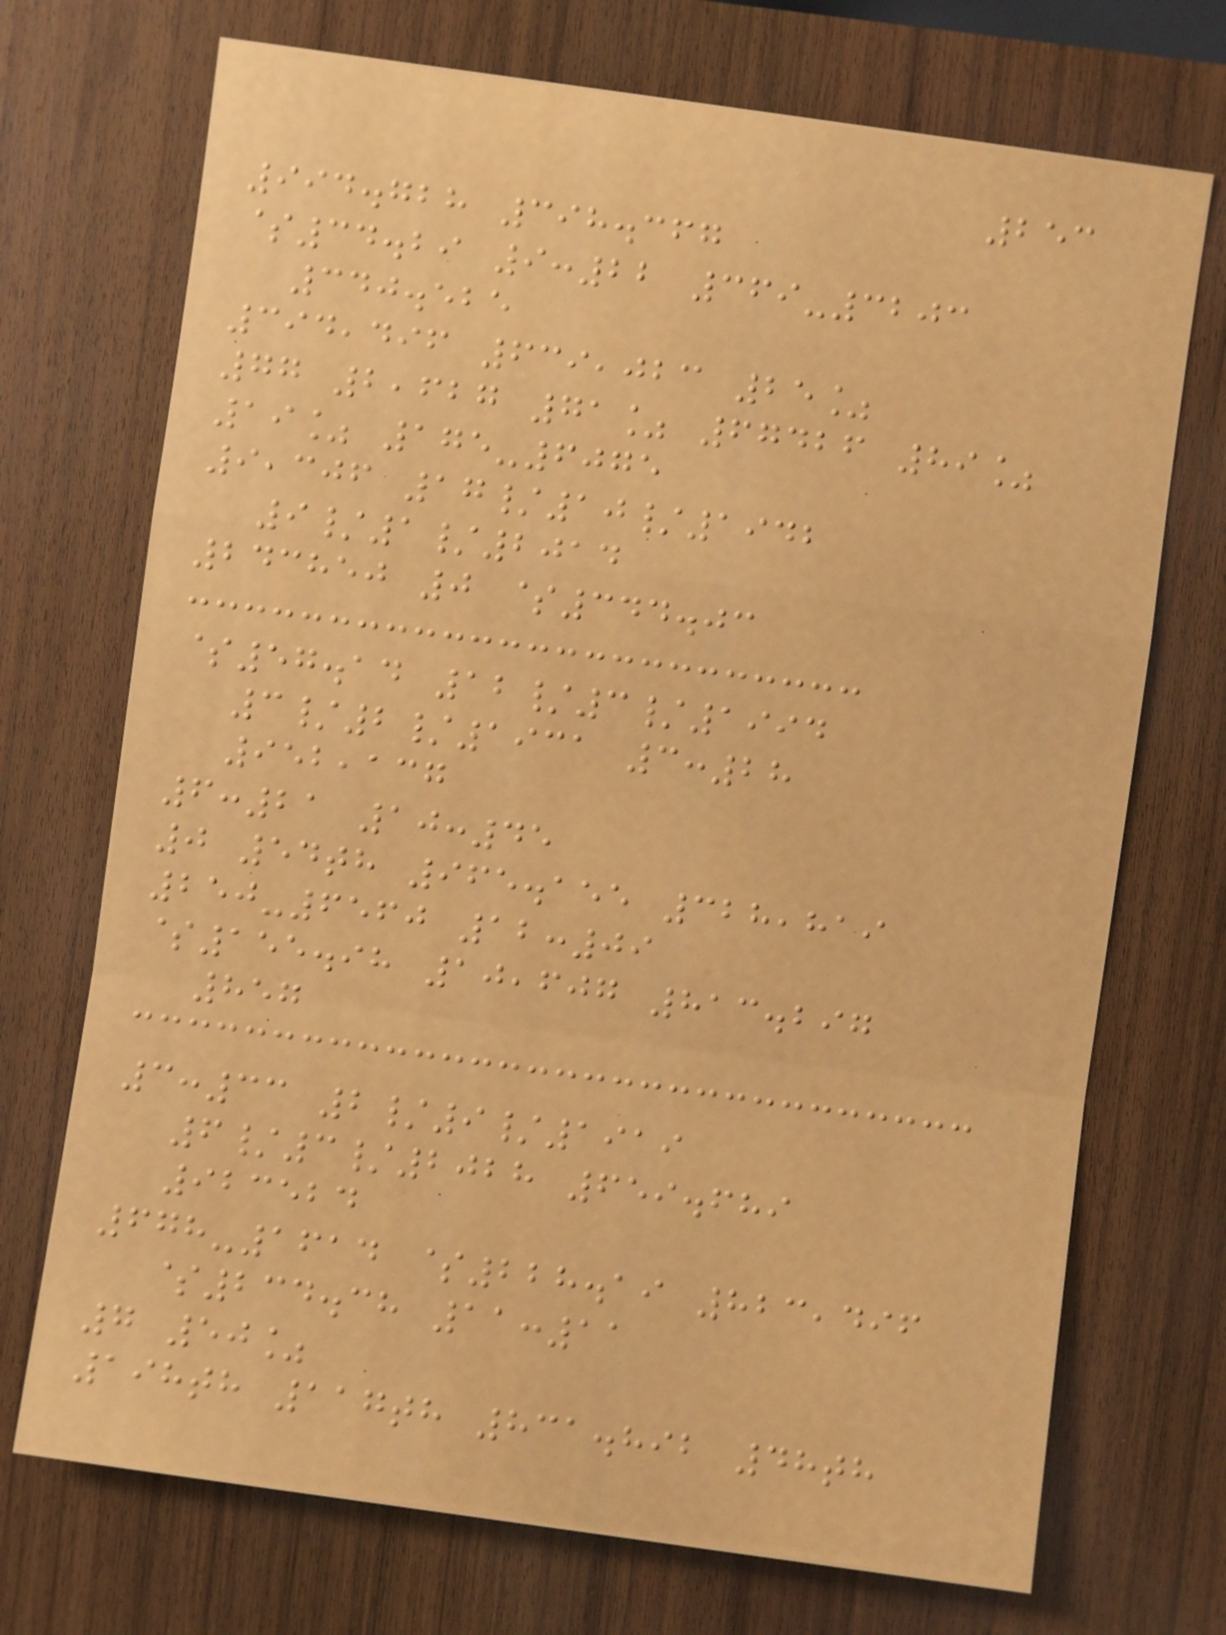253
994.728 398.367
$34.29 9:22 369-3203
340.525
394,496 639,023 25%
77 2,627 71% 67426 89%
19% 175-6075
9,306 17/10/1942
9/1/2014
243850 0 $344.03
$57.14 12/3/1994
3/2/1931 3:28
952,137
6:21 10:45
0 54th 965.155 328,819
250-6560 12:09
$155.98 10,607 813.297
857
3:33 2/9/1919
6/3/2028 659.689
923524
678-1614 $228.19 823,496
$234.38 11:11
7 50%
198th 117th 831.892 48th
